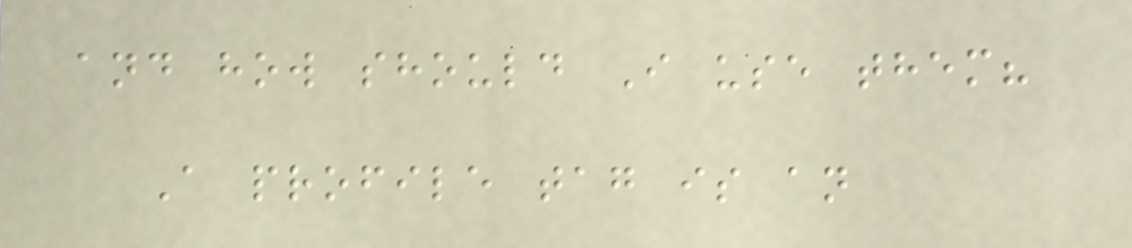and how should I use them?
A profile tag is an
